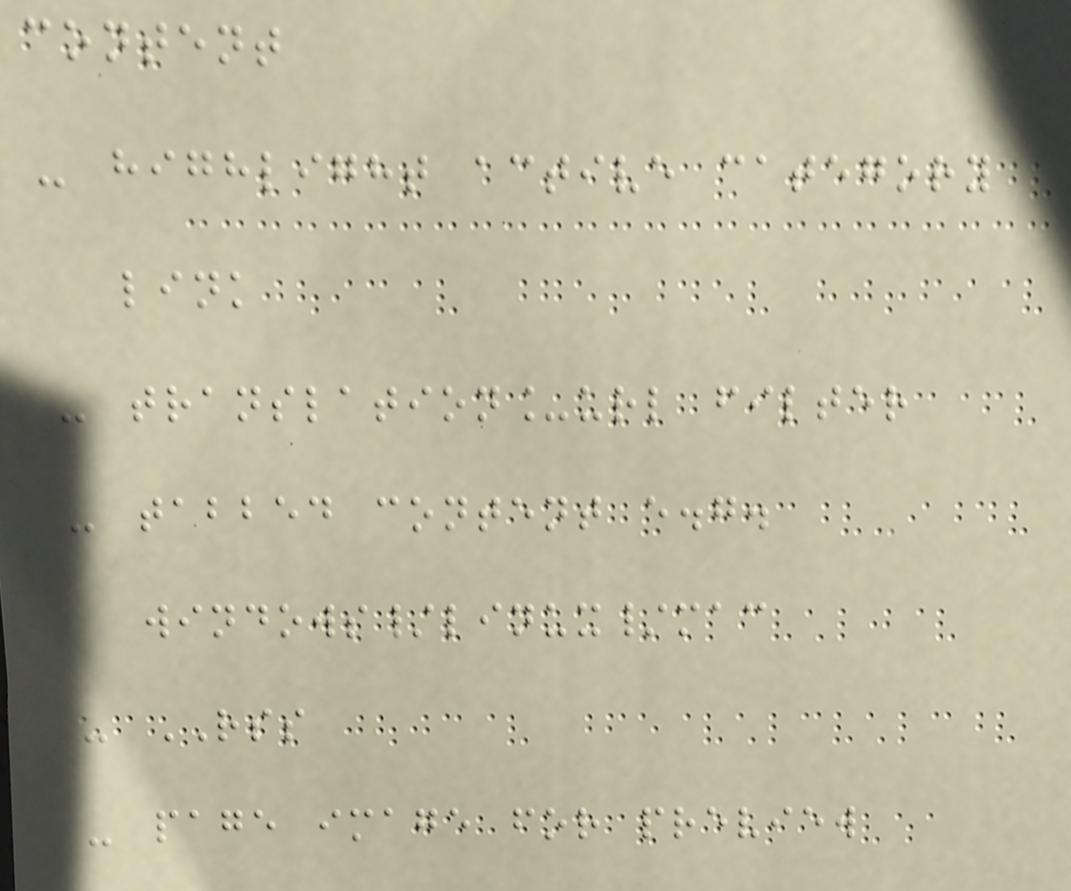content
- highlight active category
link
- translation_url filter
- tabbed content e.g.
windows/linux/mac
- RSS
- page image for preview
